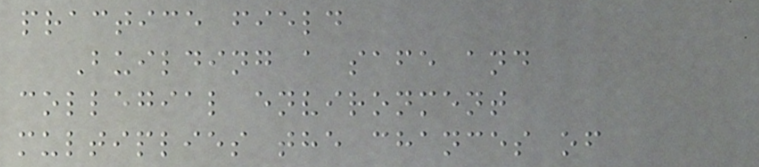practice field
Building a safe and
collegial environment
multiplies the chances of
